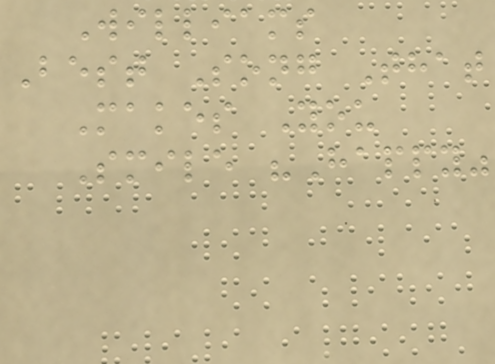Williams
Best Song That
Makes You
Smile "Happy"
